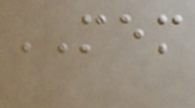MEM
